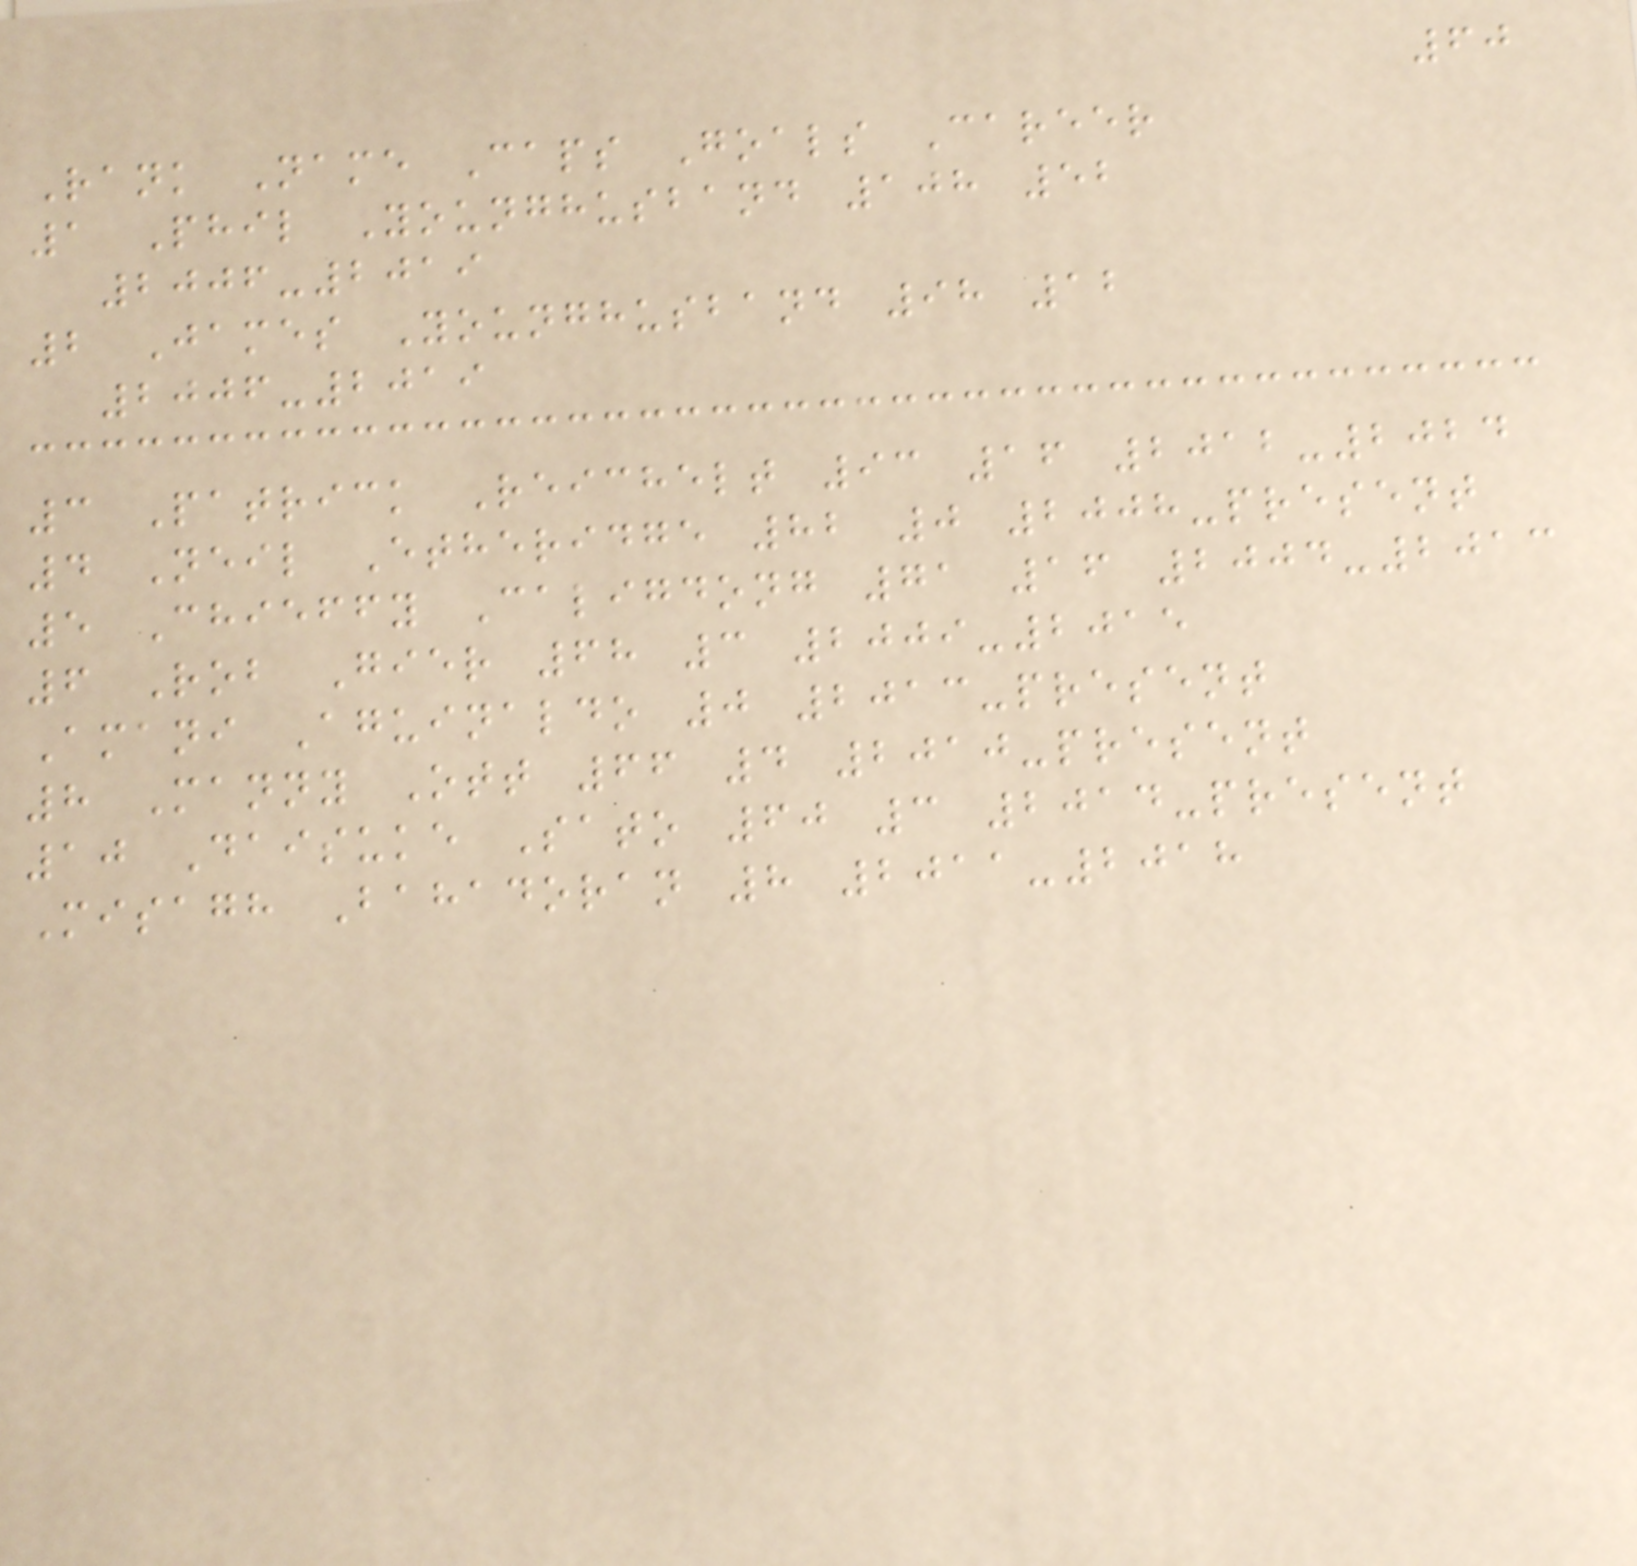60
Rank Name Caps Goals Career
1 Phil Younghusband 108 52
2006-2019
2 James Younghusband 98 12
2006-2019
3 Patrick Reichelt 93 16 2012-2024
4 Neil Etheridge 82 0 2008-present
5 Chieffy Caligdong 71 16 2004-2013
6 Rob Gier 68 3 2009-2015
Amani Aguinaldo 0 2013-present
8 Manny Ott 66 4 2010-present
10 Daisuke Sato 60 3 2014-present
Misagh Bahadoran 8 2011-2018
